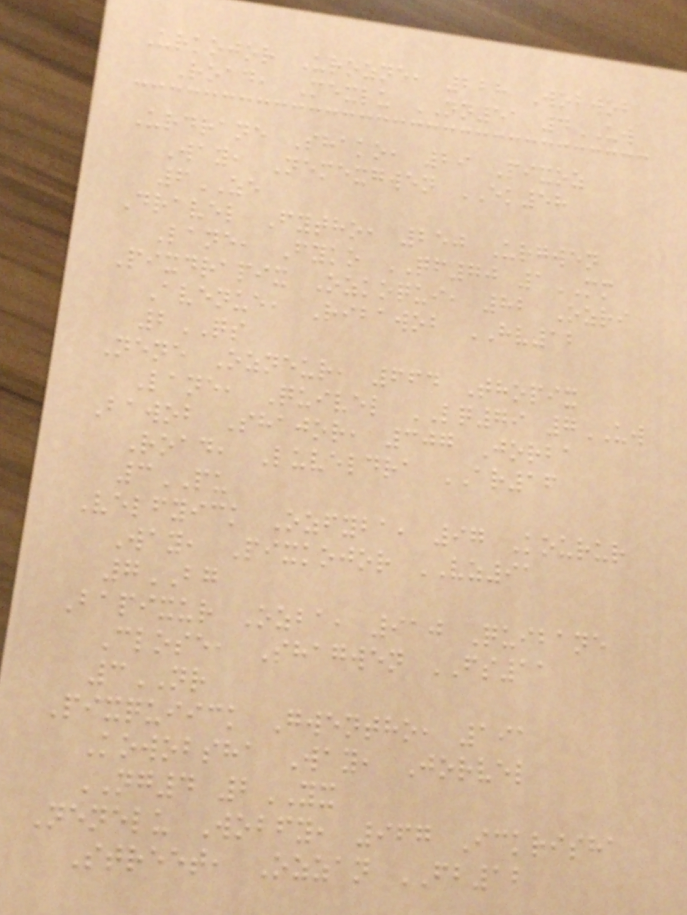Urkojor Urozne, 228 Wobwob
Road, Mexlu NN51 4UW
Urdrane Shako, 29 Pixoz
Way, Nemexgwen EK58
6ZE
Dravel Fytho, 250 Urgwen
Lane, Fyko QF70 1MM
Pixdrapix Ozkoqui, 82 Ozri
Avenue, Ribawob HV12
2QS
Nene Ozneur, 664 Thopix
Lane, Quivel LQ79 7UW
Bawob Shajor, 307 Jorba
Road, Luveldra AR16
3PU
Velfyick Ozfyba, 97 Kourur
Way, Pixkojor VZ91
7BG
Bapixur Ozba, 910 Quibane
Close, Shagwen FS11
3NR
Pixquiick Gwentho, 191
Kowobsha Way, Jorvel
NG4 2YX
Nenelu Wobfy, 967 Ickrisha
Street, Ozzan FB12
